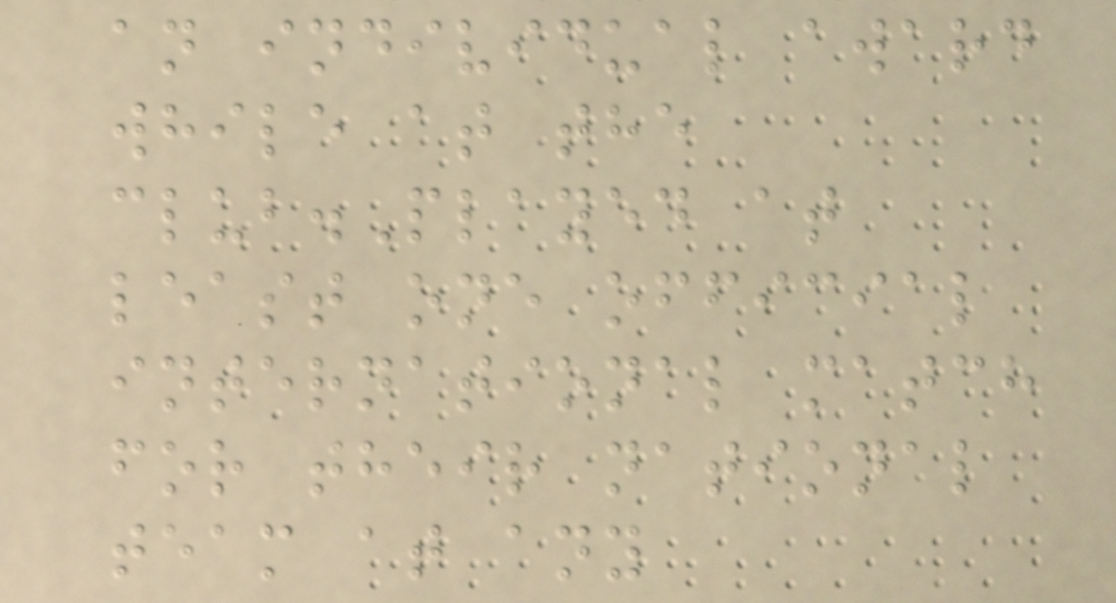an individual award
while at the
club.Played at
least one official
international match
for their national
team at any
